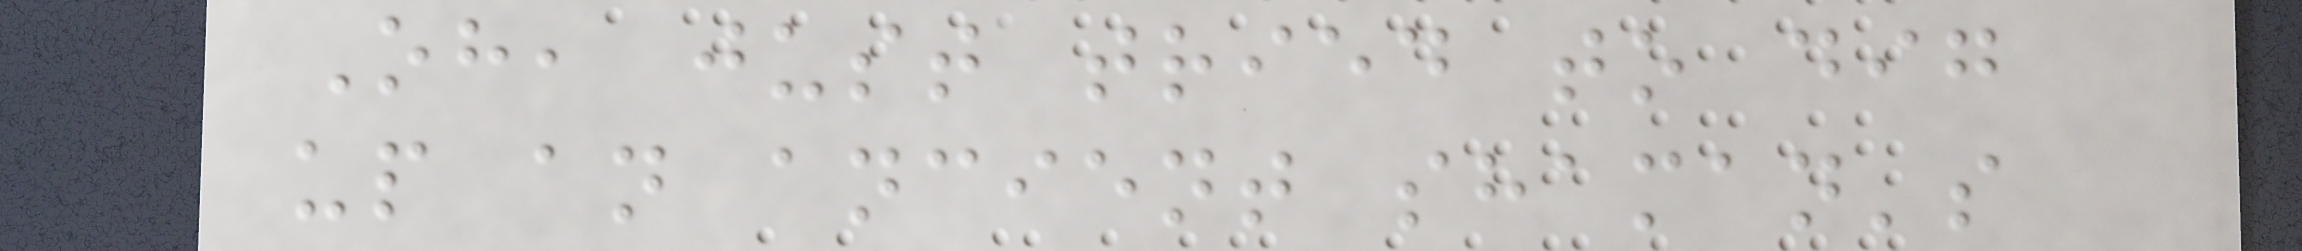Oh, just tried to dig
up an ancient shaman's
